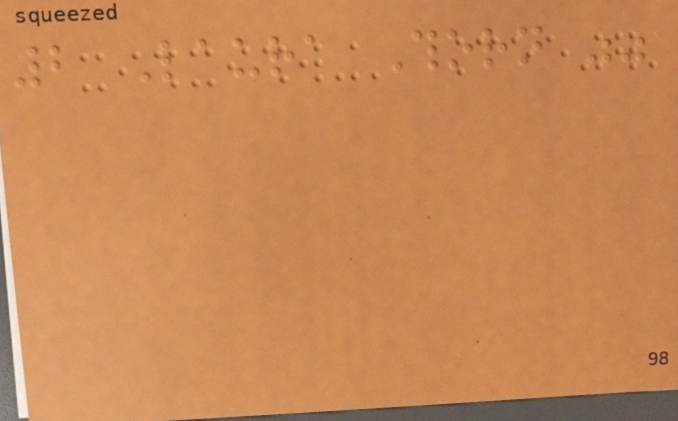2 Laura Thorn ""
